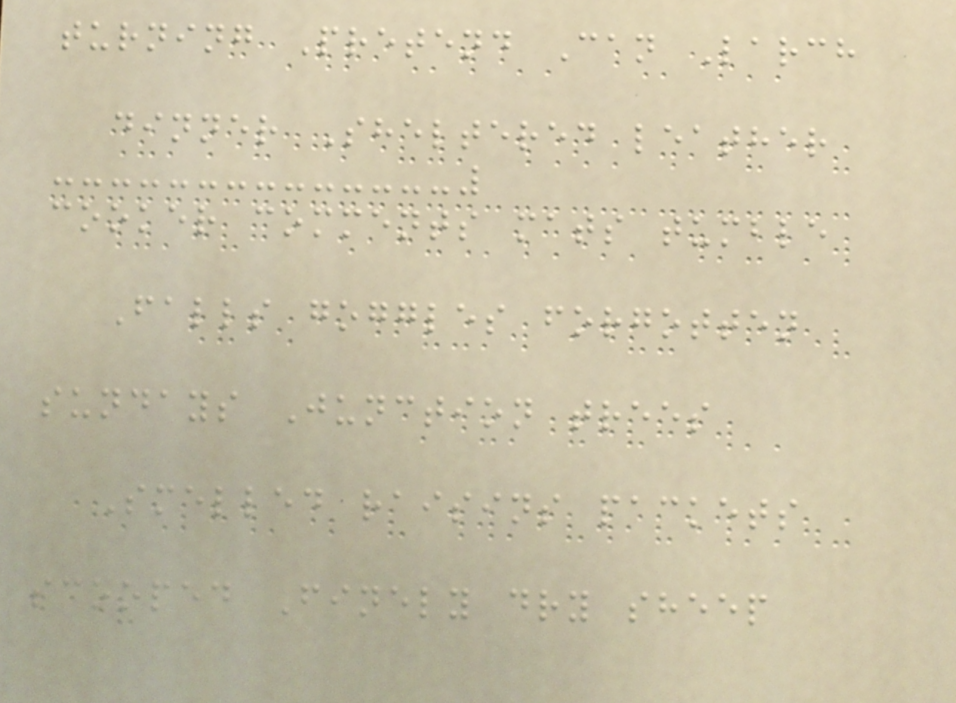turning Pretend Can Larch
dinner Sheltered leather
cooker comments mats tumble
Falls goggles forgotten
sundays Junction trees
Smelled raisins packets
scooped Finely dry sheep
